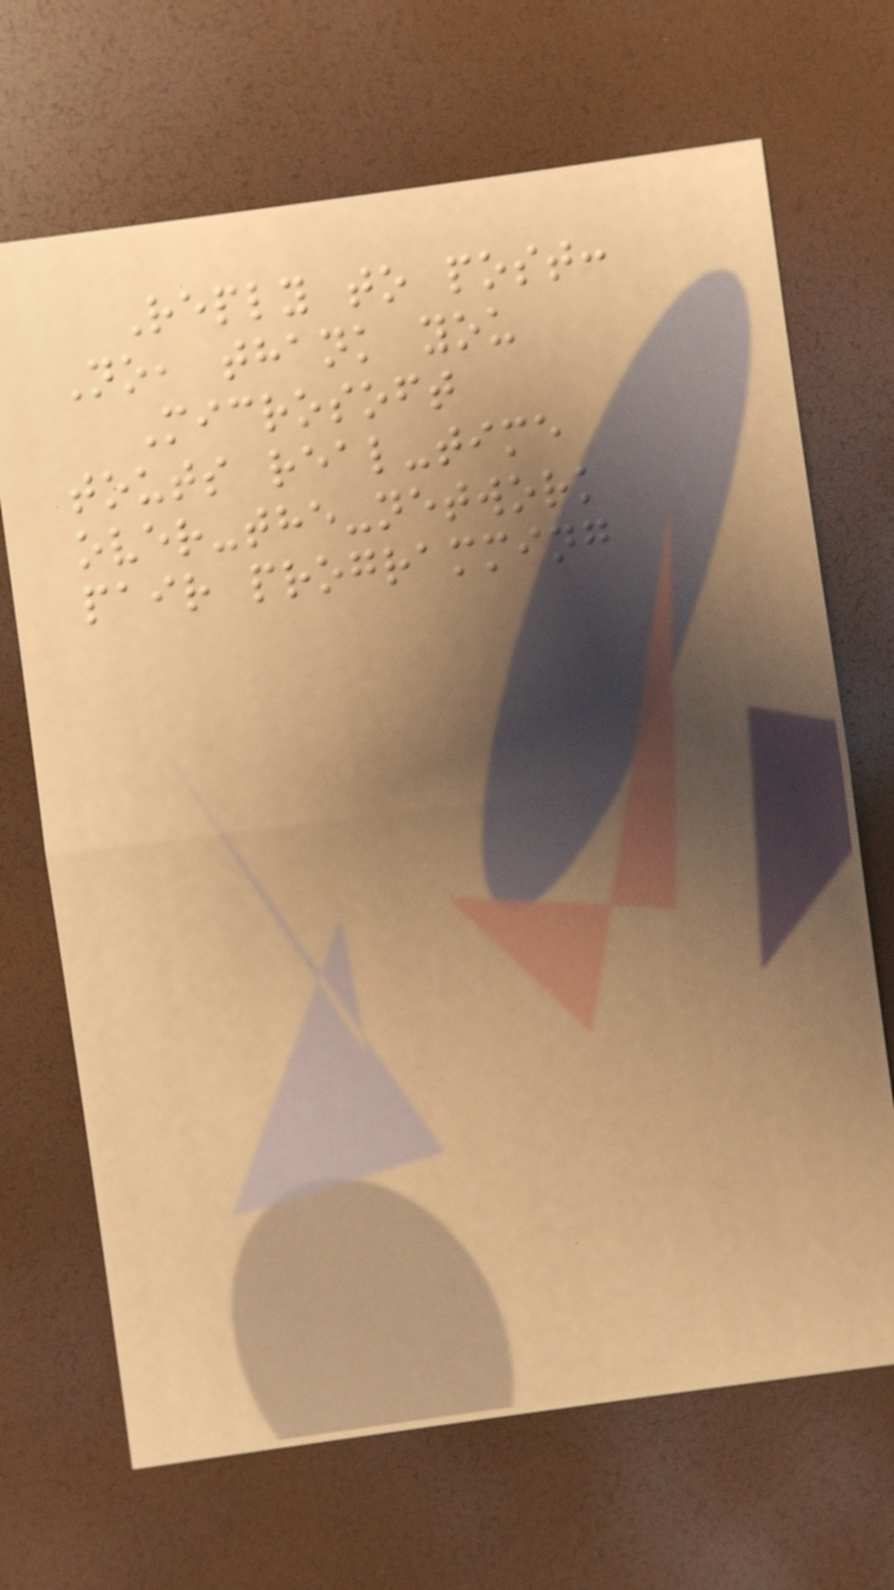Reply to post:
No, thank you
Microsoft
touts real-time
over-the-network
pair programming
